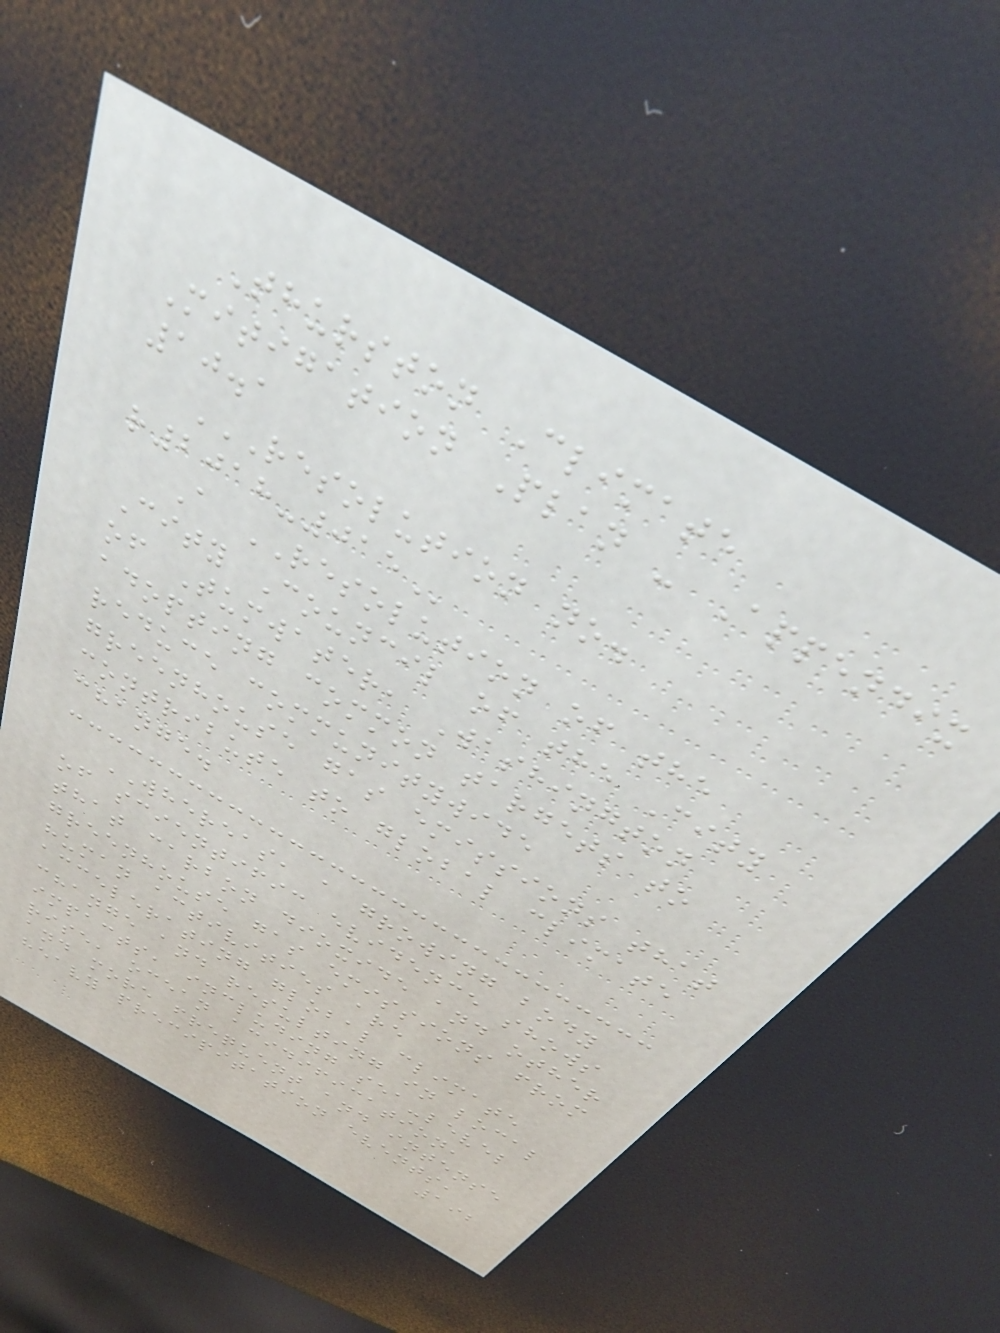Thurston Climate
Mitigation Plan - Appendix
10.1
RESOLUTION NO.
R2018-015
A RESOLUTION of the
City Council of the City
of Tumwater, Washington
adopting common targets to
reduce communitywide
greenhouse gas emissions that
contribute to global climate
change.
WHEREAS, a growing body
of scientific evidence shows
that carbon dioxide and other
greenhouse gas emissions from
human activities are
accelerating global climate
change and resulting in local
impacts, including sea-level
rise, ocean acidification,
and more frequent and intense
heavy precipitation events,
192
